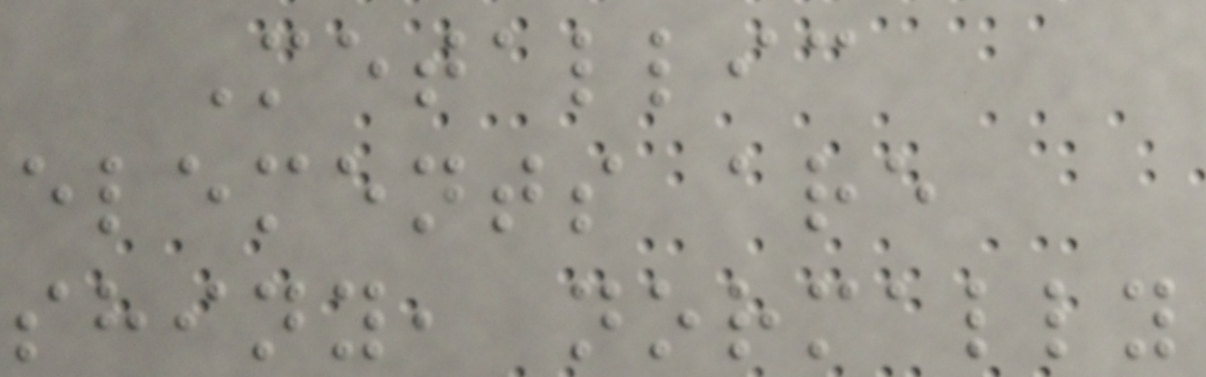Metallic
elements are
shiny, normally
